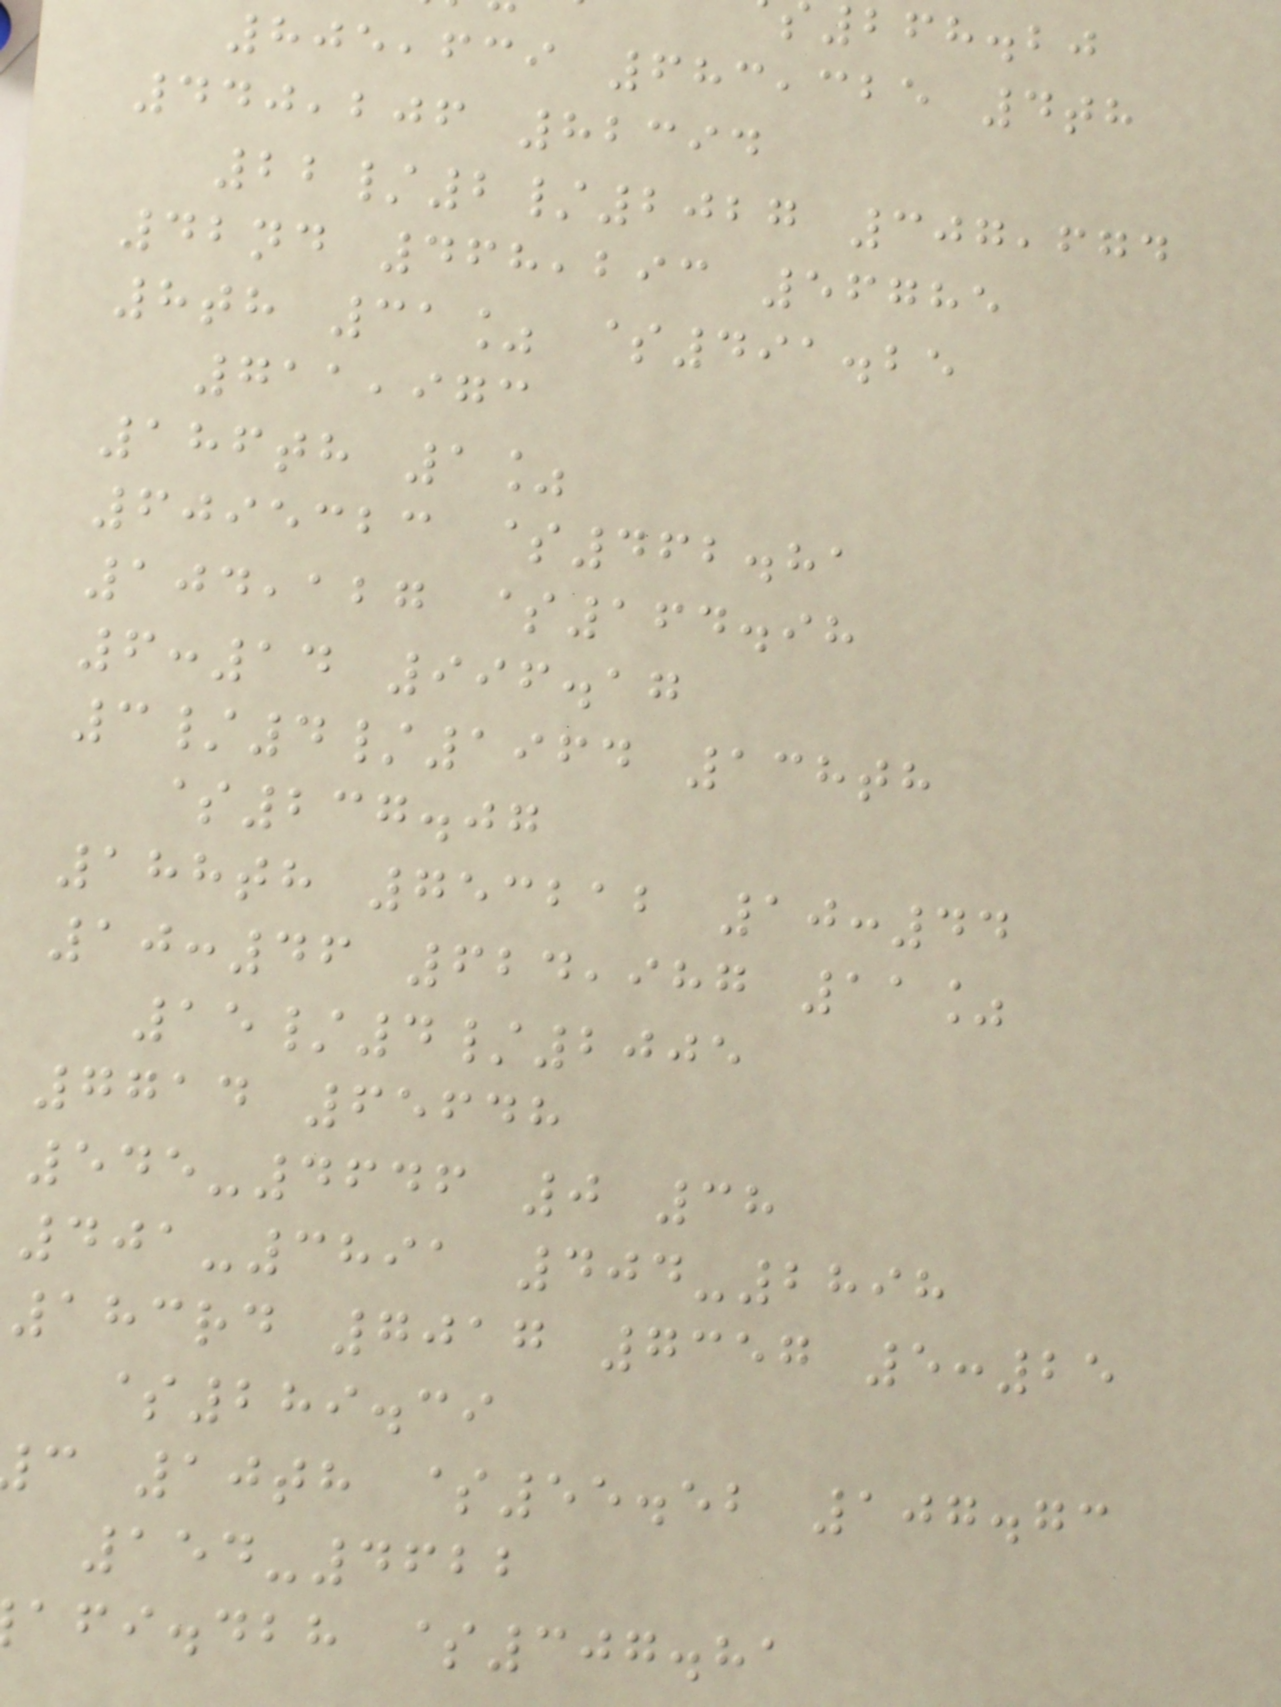268.20
805,639 683,325 4th
440,206 82394
22/2/2027 307,674
42nd 468,293 56785
8th 31% $491.25
711,973
186th 1%
6095323 $462.81
104,127 $164.98
6:14 996.17
3/4/1964 138th
$237.07
188th 753212 10:44
10:46 624,987 11%
15/4/2005
7714 65648
545-4646 0 38
401-3891 404-2898
183rd 7017 7357 5:25
$289.39
c 10th $55.52 107.73
154-4622
afi.dbh $307.81
